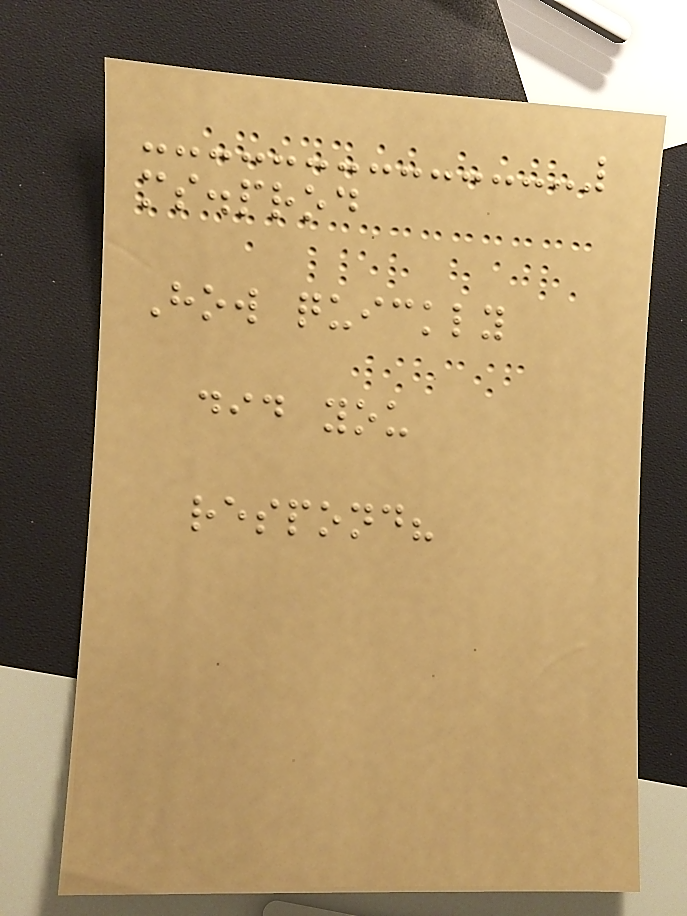ms.prod
How quickly
did you
respond?
